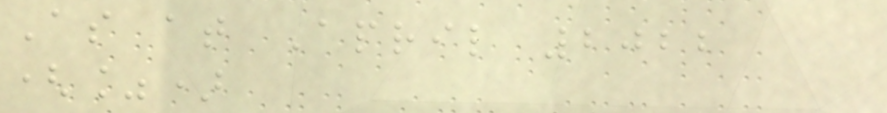As at April 2022
(%)
